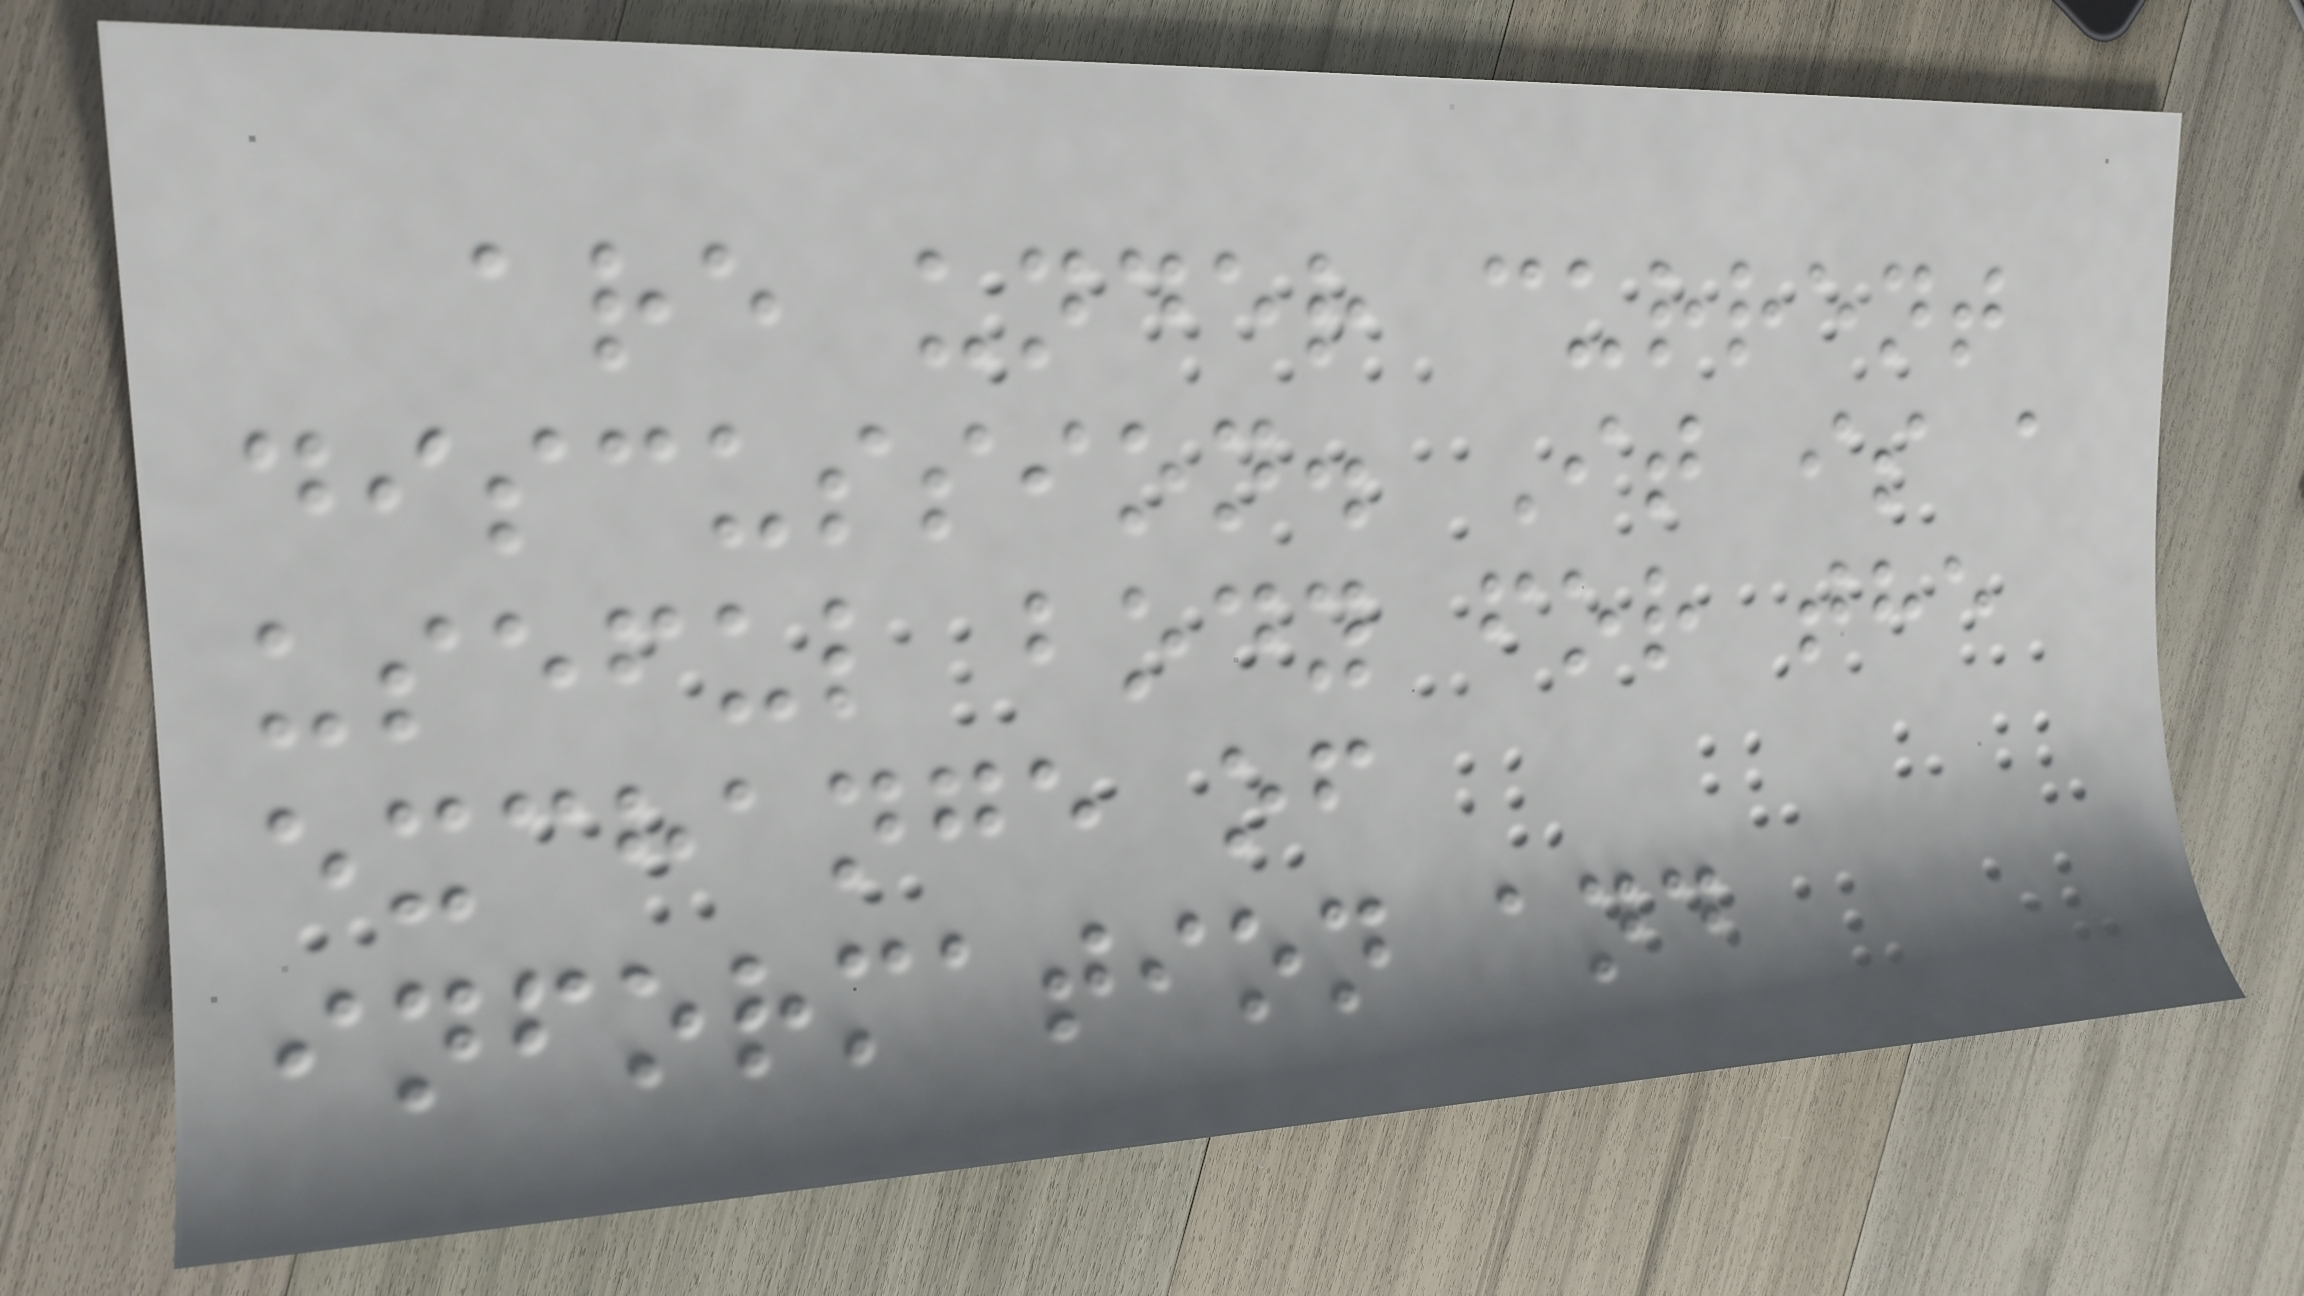are under current
discussion. It is a
useful body for the
exchange of
information and
